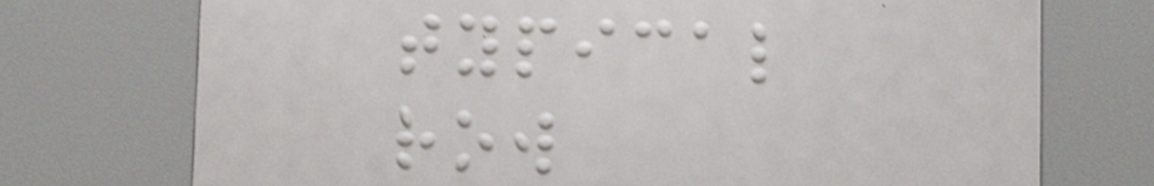typical
row
